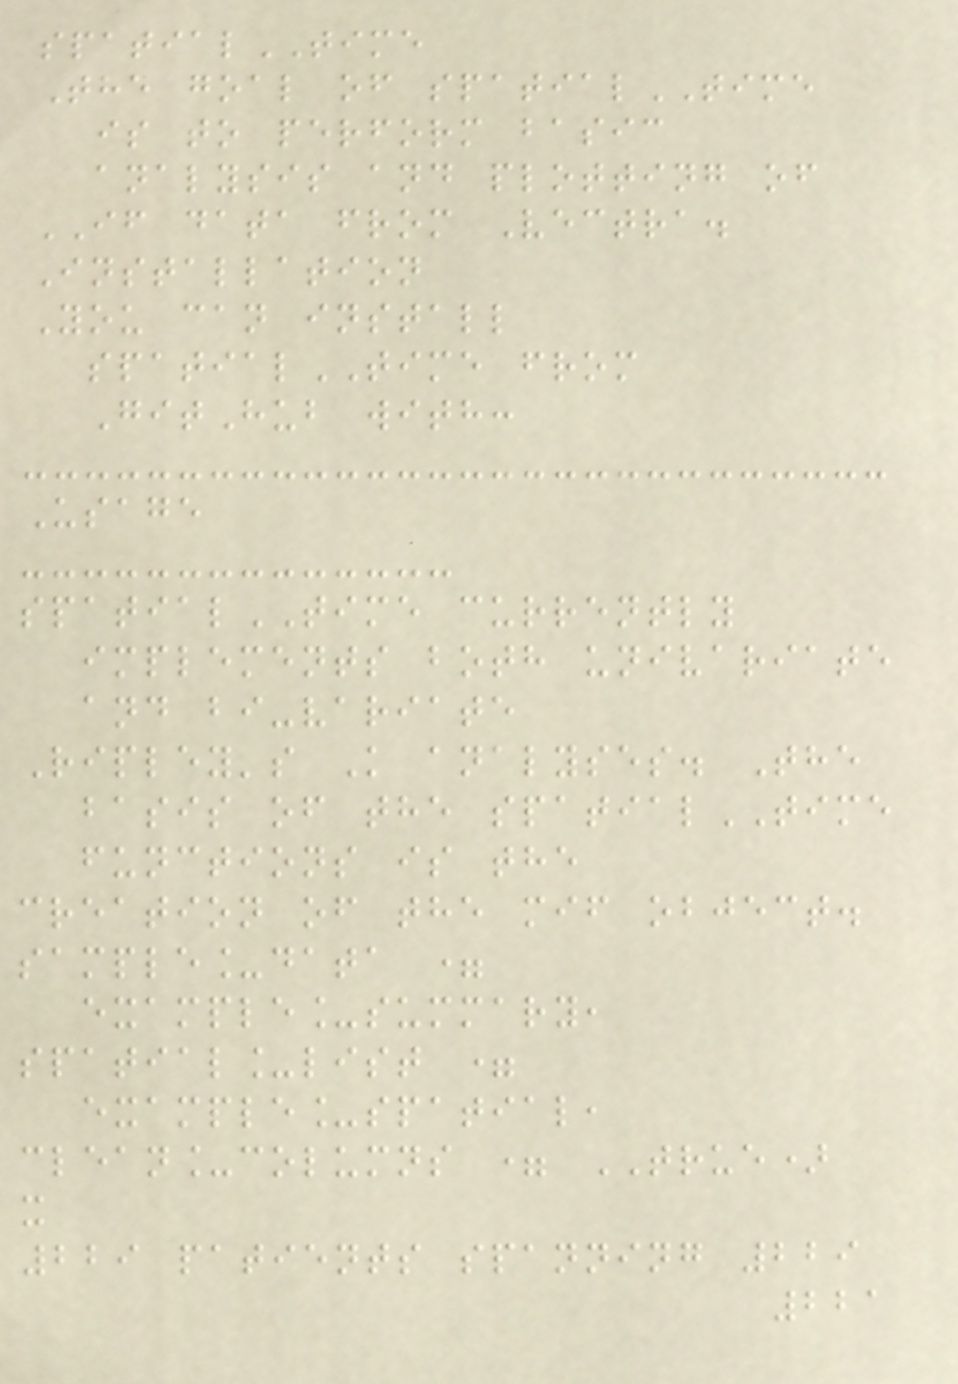spatialTIME
The goal of spatialTIME
is to perform basic
analysis and plotting of
IF data from Vectra.
Installation
You can install
spatialTIME from
GitHub with:
Usage
spatialTIME currently
implements both univariate
and bi-variate
Ripley's K analyses. The
basis of the spatialTIME
functions is the
creation of the mif object.
sample_data =
example_summary,
spatial_list =
example_spatial,
clean_columns = TRUE)
x
229 patients spanning 229
221
